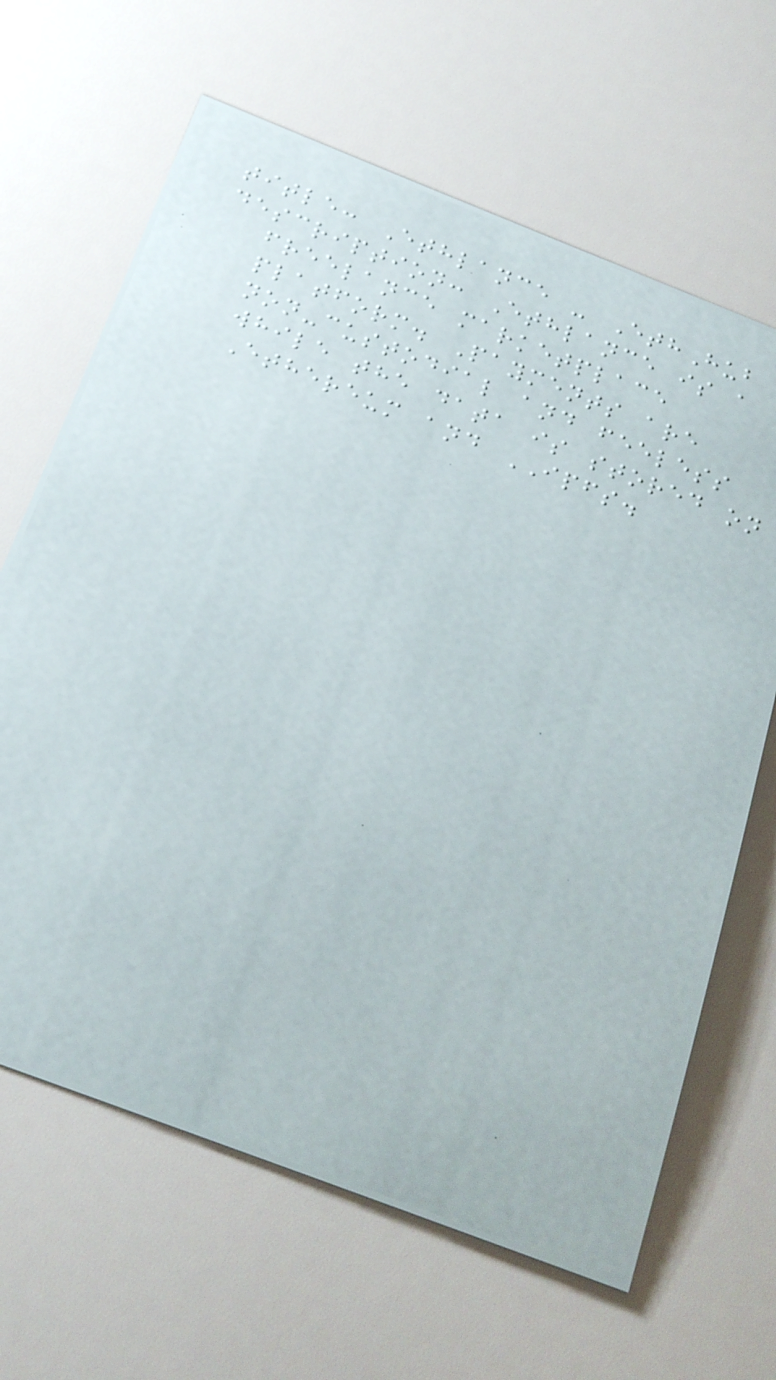title: Ethlance - EthHub
description: Ethlance is a
freelance marketplace
platform. Payments are
non-custodial and feeless
while the data is stored on
Ethereum and IPFS.
